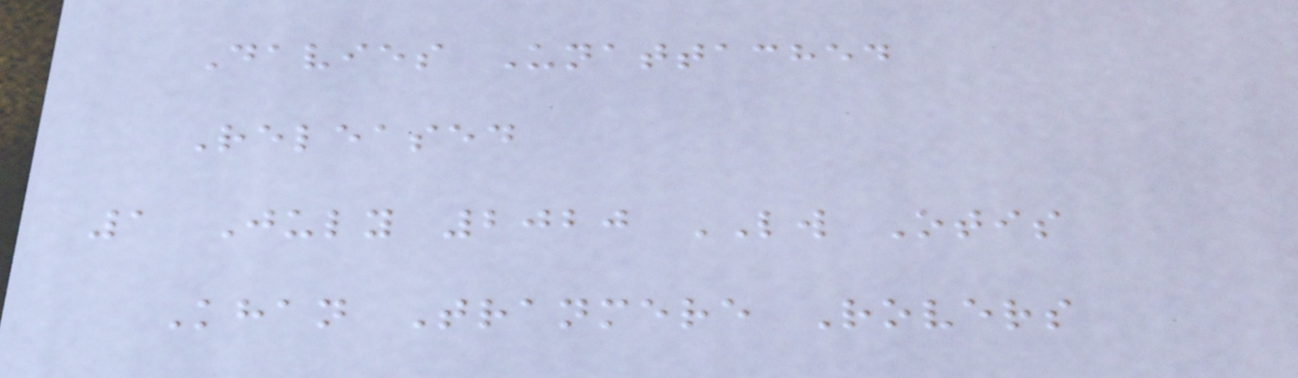Davies Unattached
Released
1 July 2020 LW Otis
Khan Tranmere Rovers
